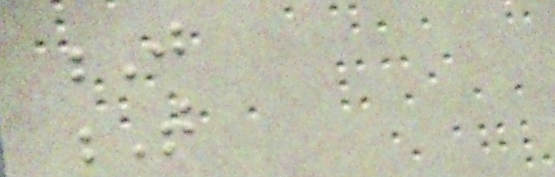J
T
